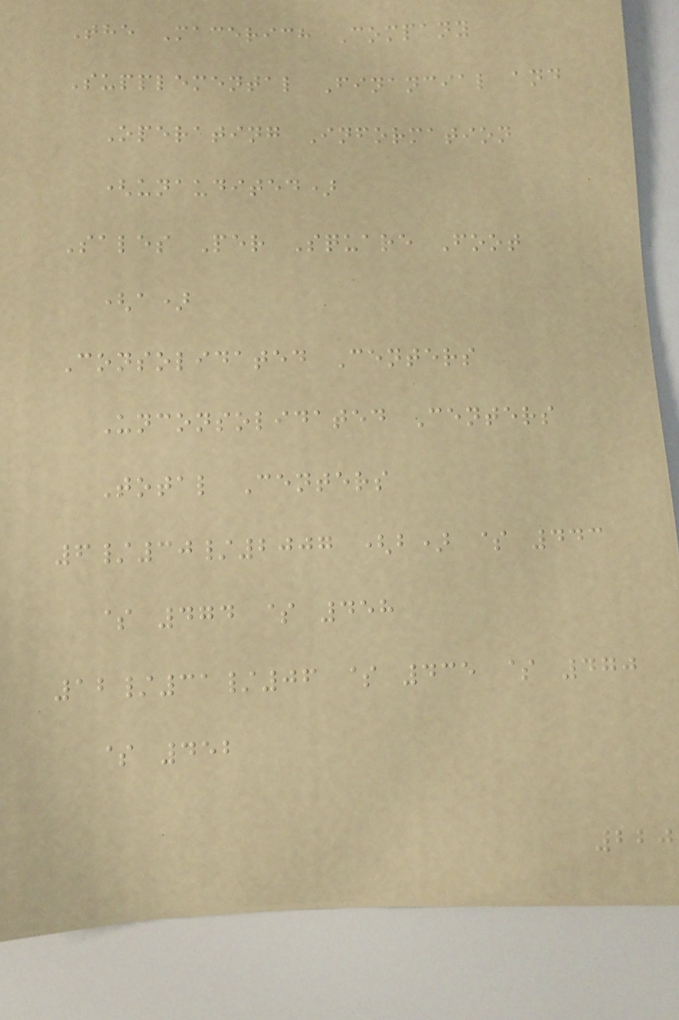The Macerich Company
Supplemental Financial and
Operating Information
(unaudited)
Sales Per Square Foot
(a)
Consolidated Centers
Unconsolidated Centers
Total Centers
6/30/2007 (b) $ 443
$ 474 $ 458
12/31/06 $ 435 $ 470
$ 452
220
